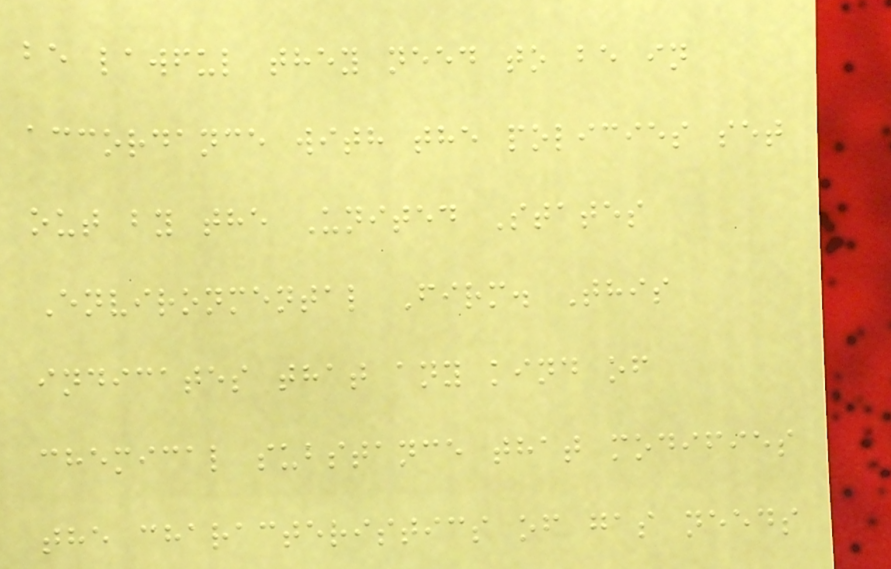be lawful they need to be in
accordance with the policies set
out by the United States
Environmental Firm. This
indicates that any kind of
chemical substance that modifies
the characteristics of gas needs
